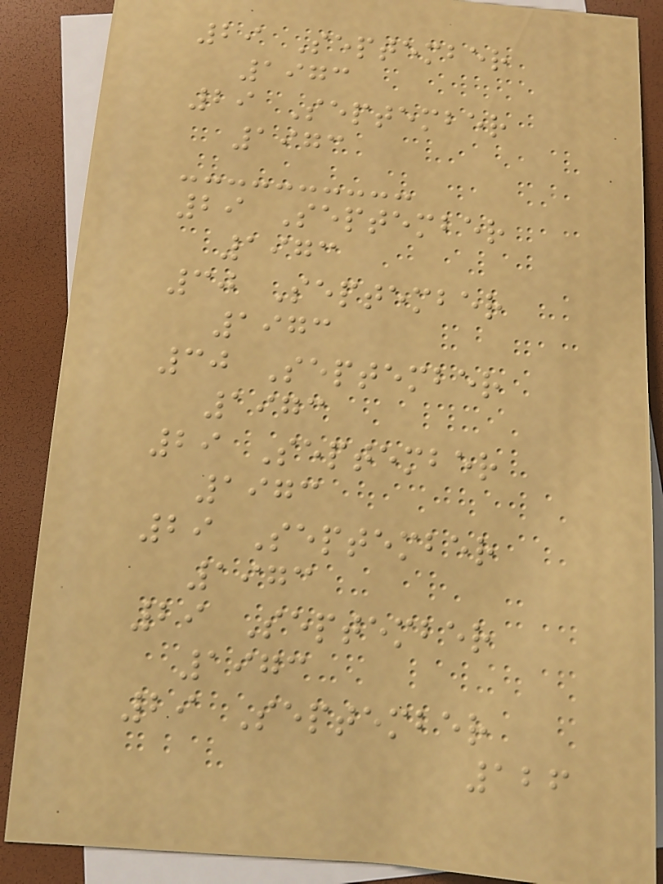29 September
1973
29 September
1973
29 September
1973
30 September
1973
30 September
1973
29 September
1973
29 September
1973
29 September
1973
29 September
126
